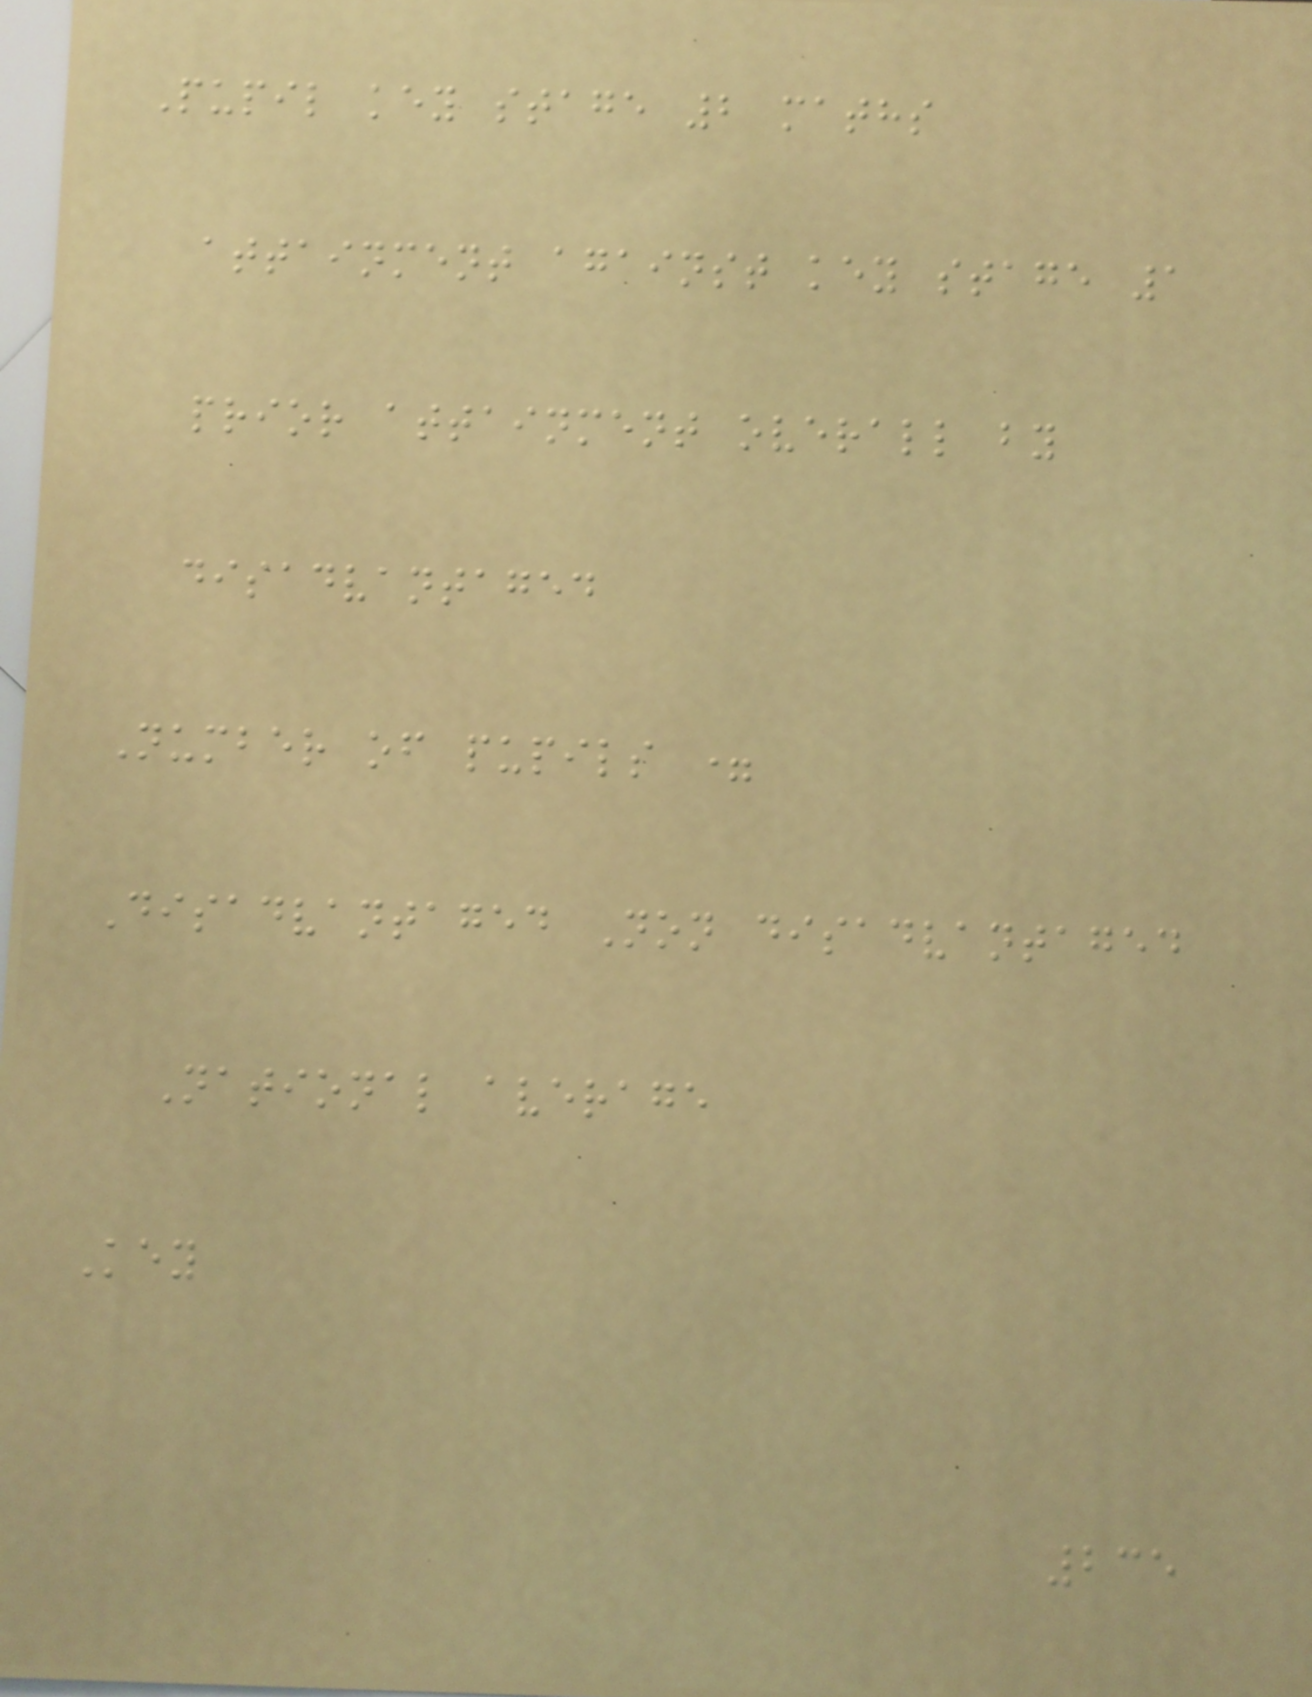Pupil key stage 2 maths
attainment against key stage 1
prior attainment overall by
disadvantaged
Number of pupils =
Disadvantaged Non disadvantaged
National average
Key
235
